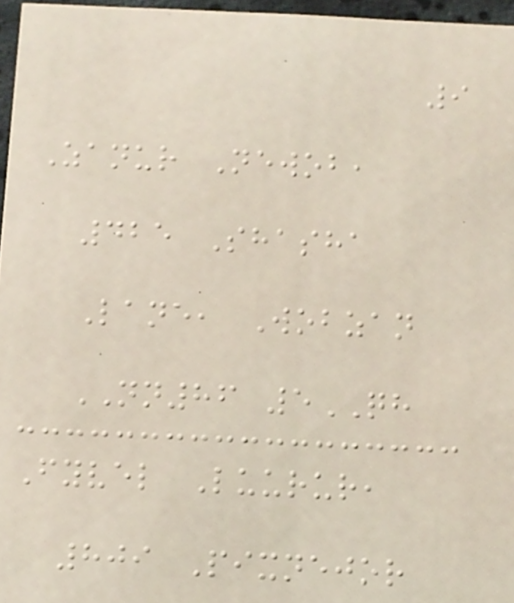9
Zanur Newob,
425 Shasha
Lane, Wobzan
NN86 5QH
Fyvel Luurur,
809 Pixnejor
